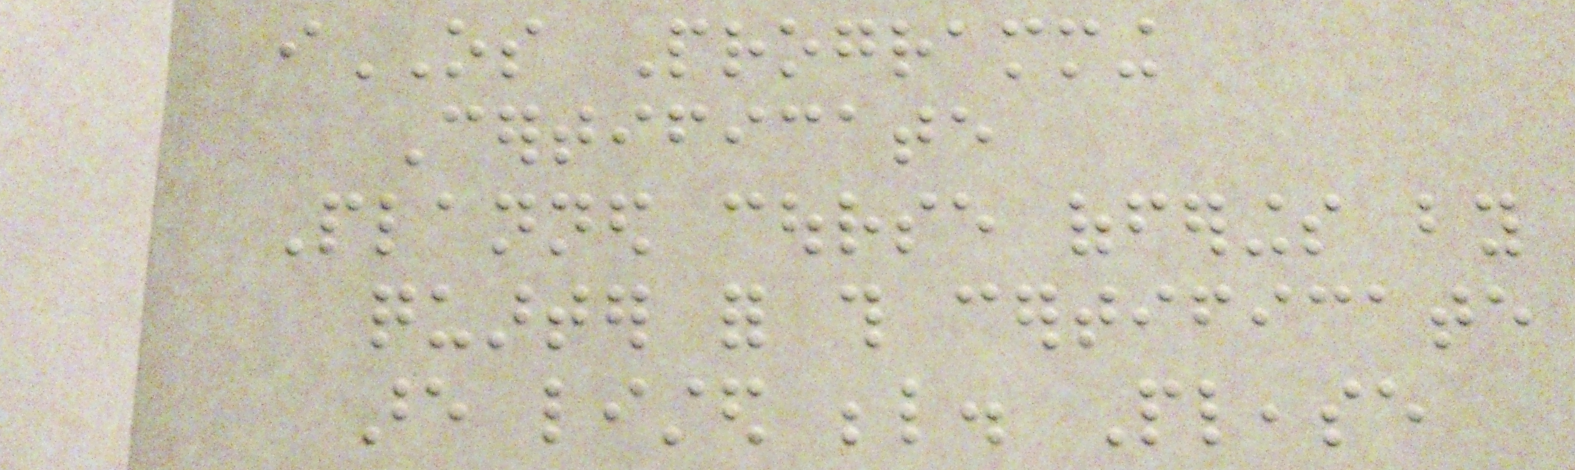iOS Programming
Certificate
Planned course offerings by
quarter for this certificate
are listed below. Please
